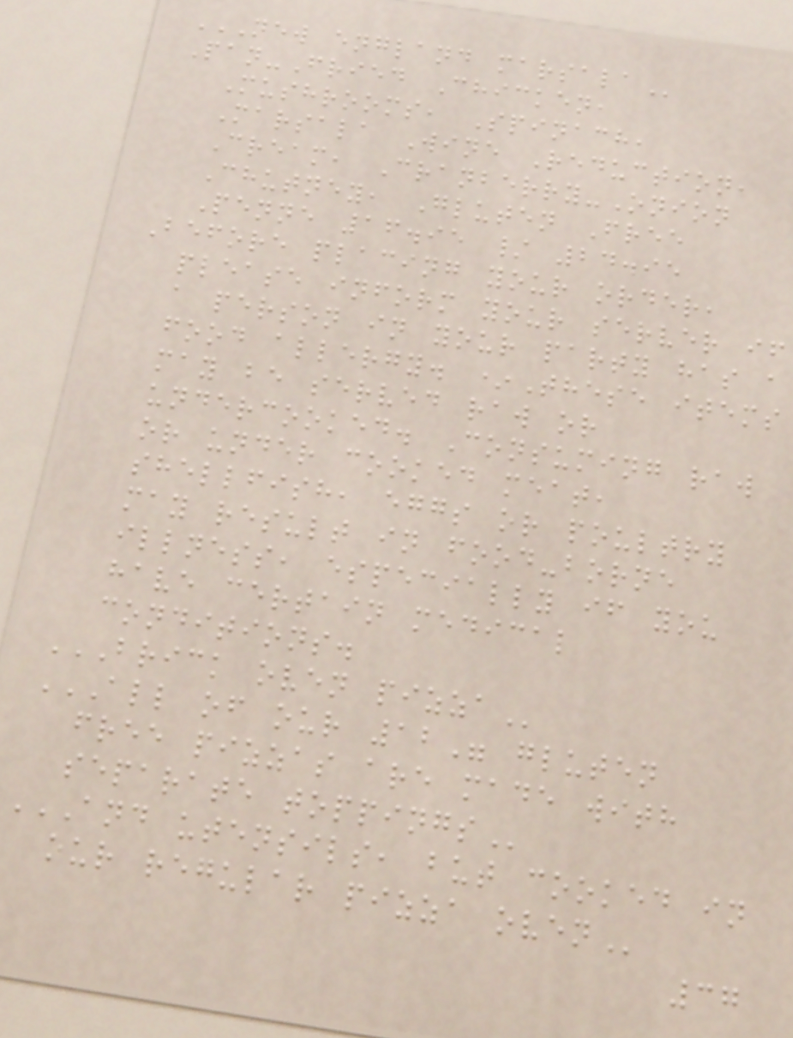NEW ENGLAND MARSALA
Pan-Fried Chicken,
Mushrooms, Spinach,
Marsala Wine Reduction,
Cream, Cranberry-Onion
Chutney, Gluten Free
Penne 16.95 / 24.95
Before placing your order,
please inform your server if
a person in your party has a
food allergy. *These items
may be served raw or
undercooked. Consuming raw
or under cooked meat,
shellfish, eggs or poultry
may result in food-borne
illness, especially if you
have certain medical
conditions.
BRICK OVEN PIZZA
ALL OF OUR 12" GLUTEN
FREE PIZZAS ARE MADE WITH
SEPARATE TOPPINGS
AND UTENSILS, BUT COOKED IN
OUR REGULAR PIZZA OVEN
37
